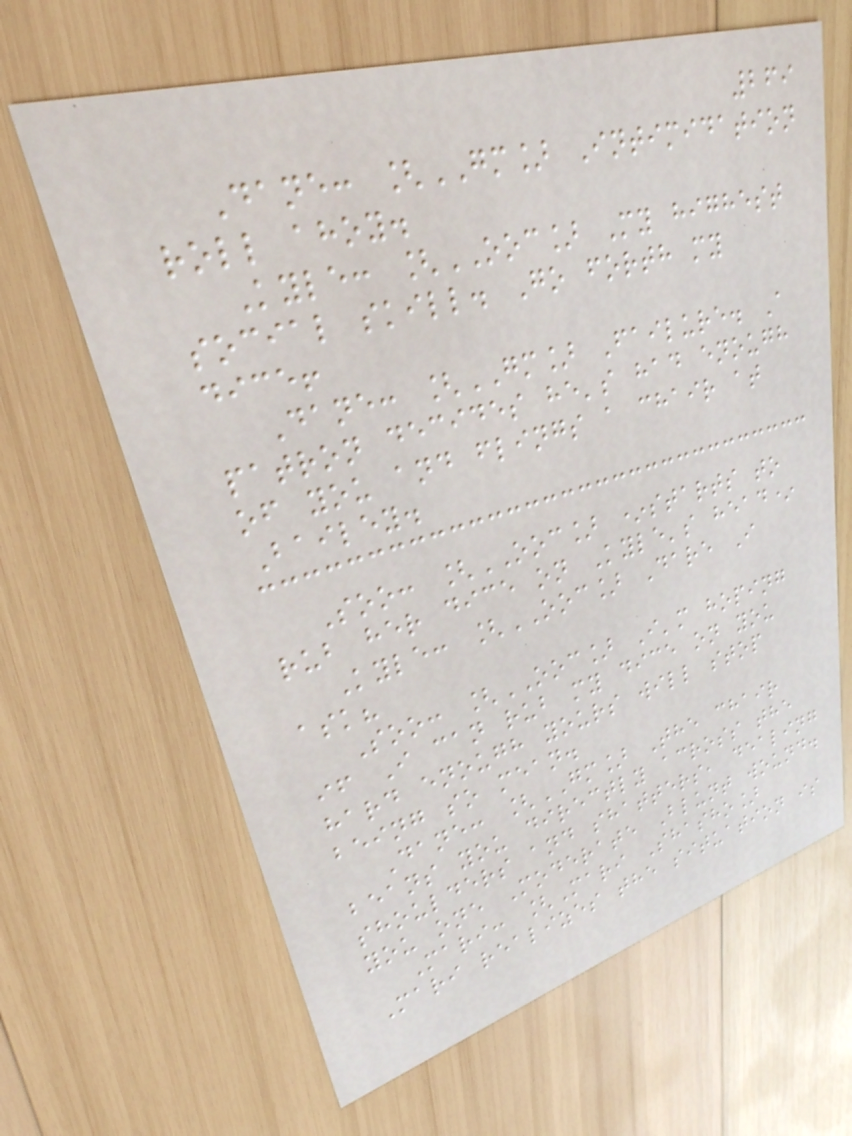269
Dane: [GM] Intimidation
roll ahoy.
Kyle: [OOC] My highest
social skill. Go forth my
dice!
Dane: [GM] Failure. A
patron decides he's had enough
of you and flings a chair at
Bailey.
Soo: [OOC] *starts to
rub her dice on Kyle's head*
Kyle: [OOC] Dare I
ask?
Soo: [OOC] I'm hoping
if I can rub my dice on you
hard enough yours will stop
being so mean.
Dane: [GM] The chair
beans you directly across the
shoulders and shatters, dealing
you one Moderate Blunt wound.
Mari: [Mari Shasho]
Mari realizes the situation is
